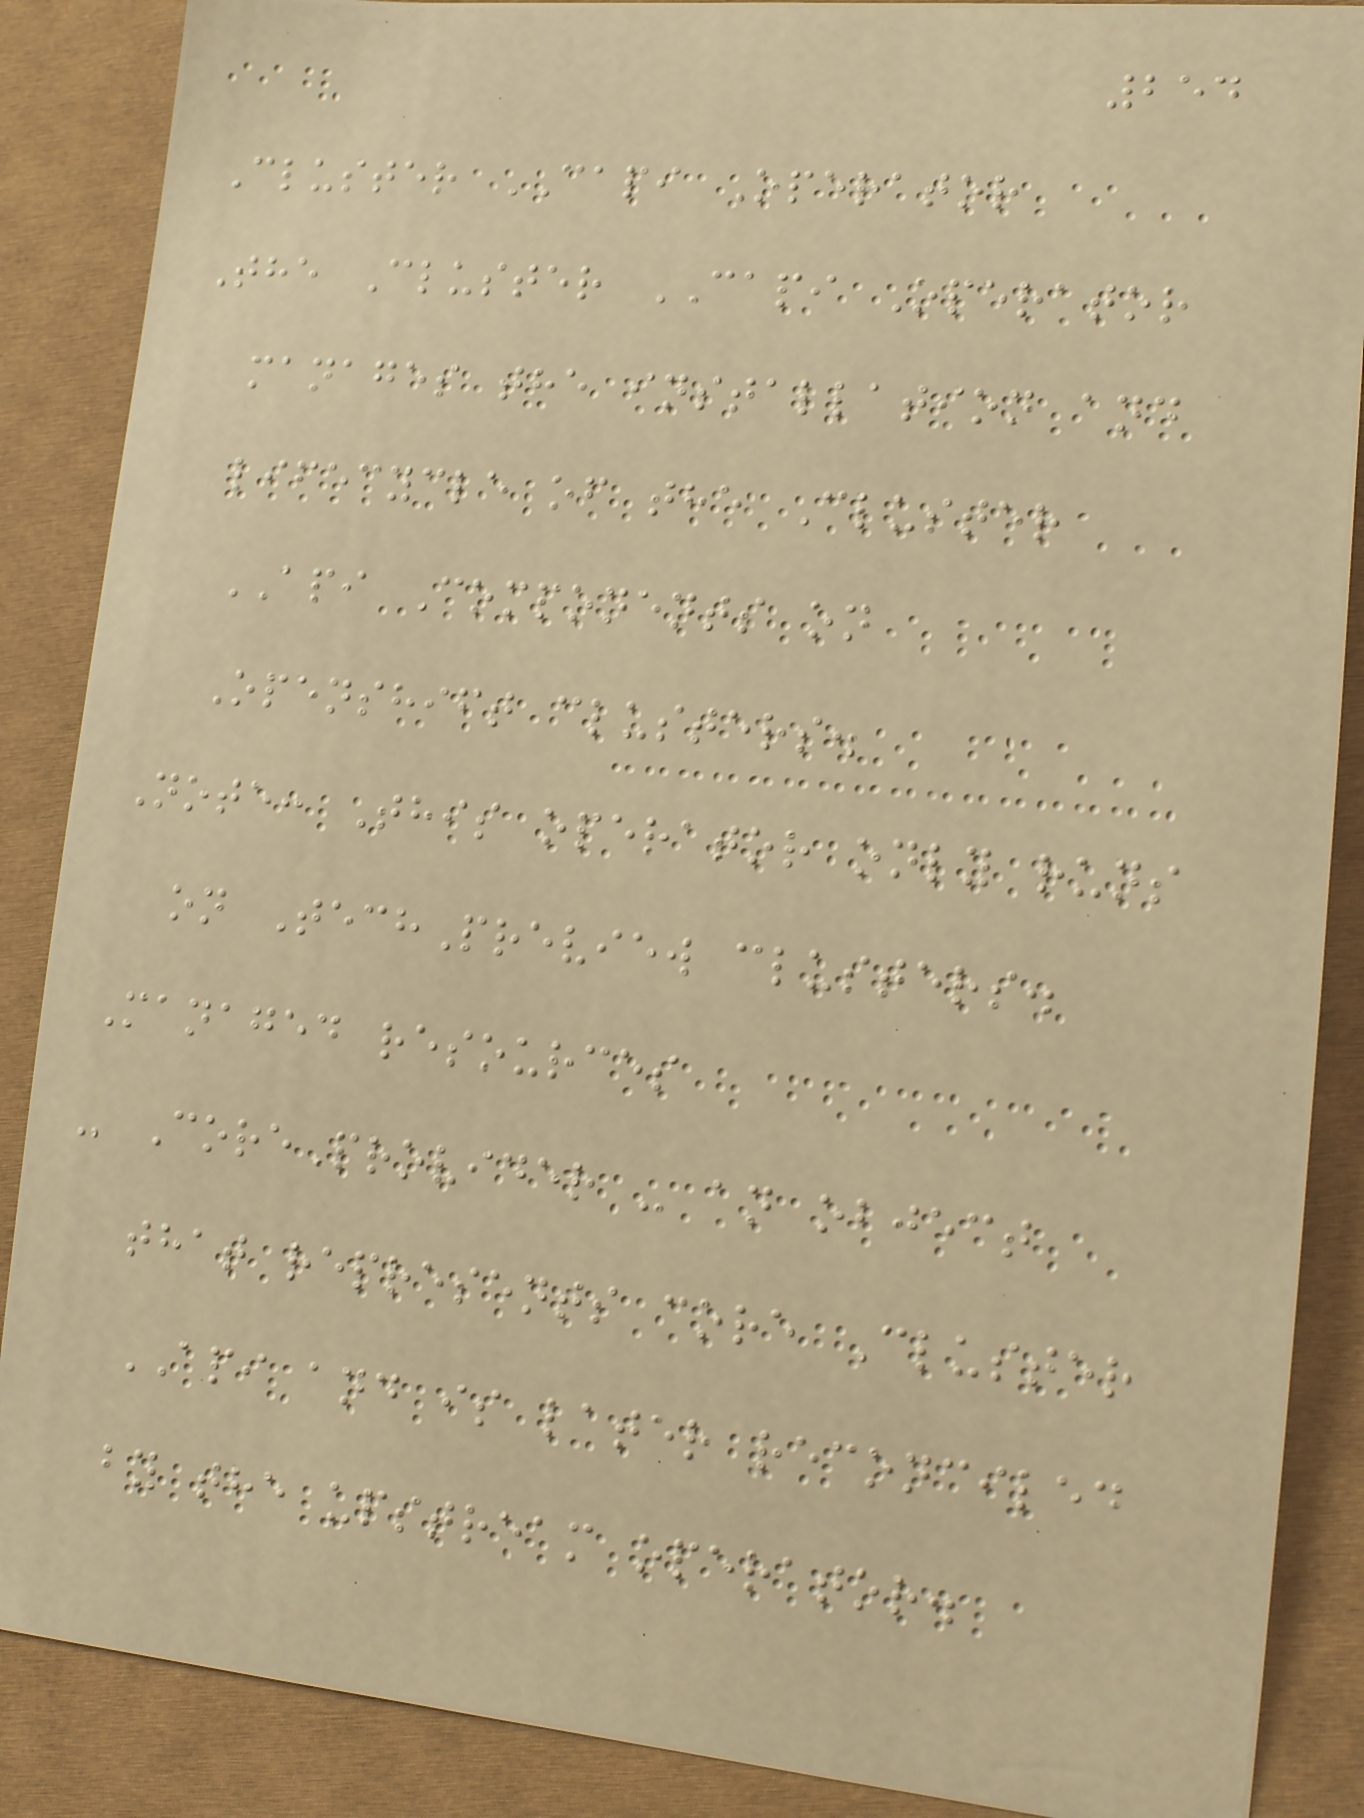254
Cluster CAPI Operator
The Cluster CAPI Operator
manages the installation and
lifecycle of the Cluster
API Components on
Openshift clusters.
Note: This operator only runs
on TechPreview clusters.
Managed resources
- CoreProvider - an object
that represents core Cluster
API and is later reconciled
by the upstream operator.
